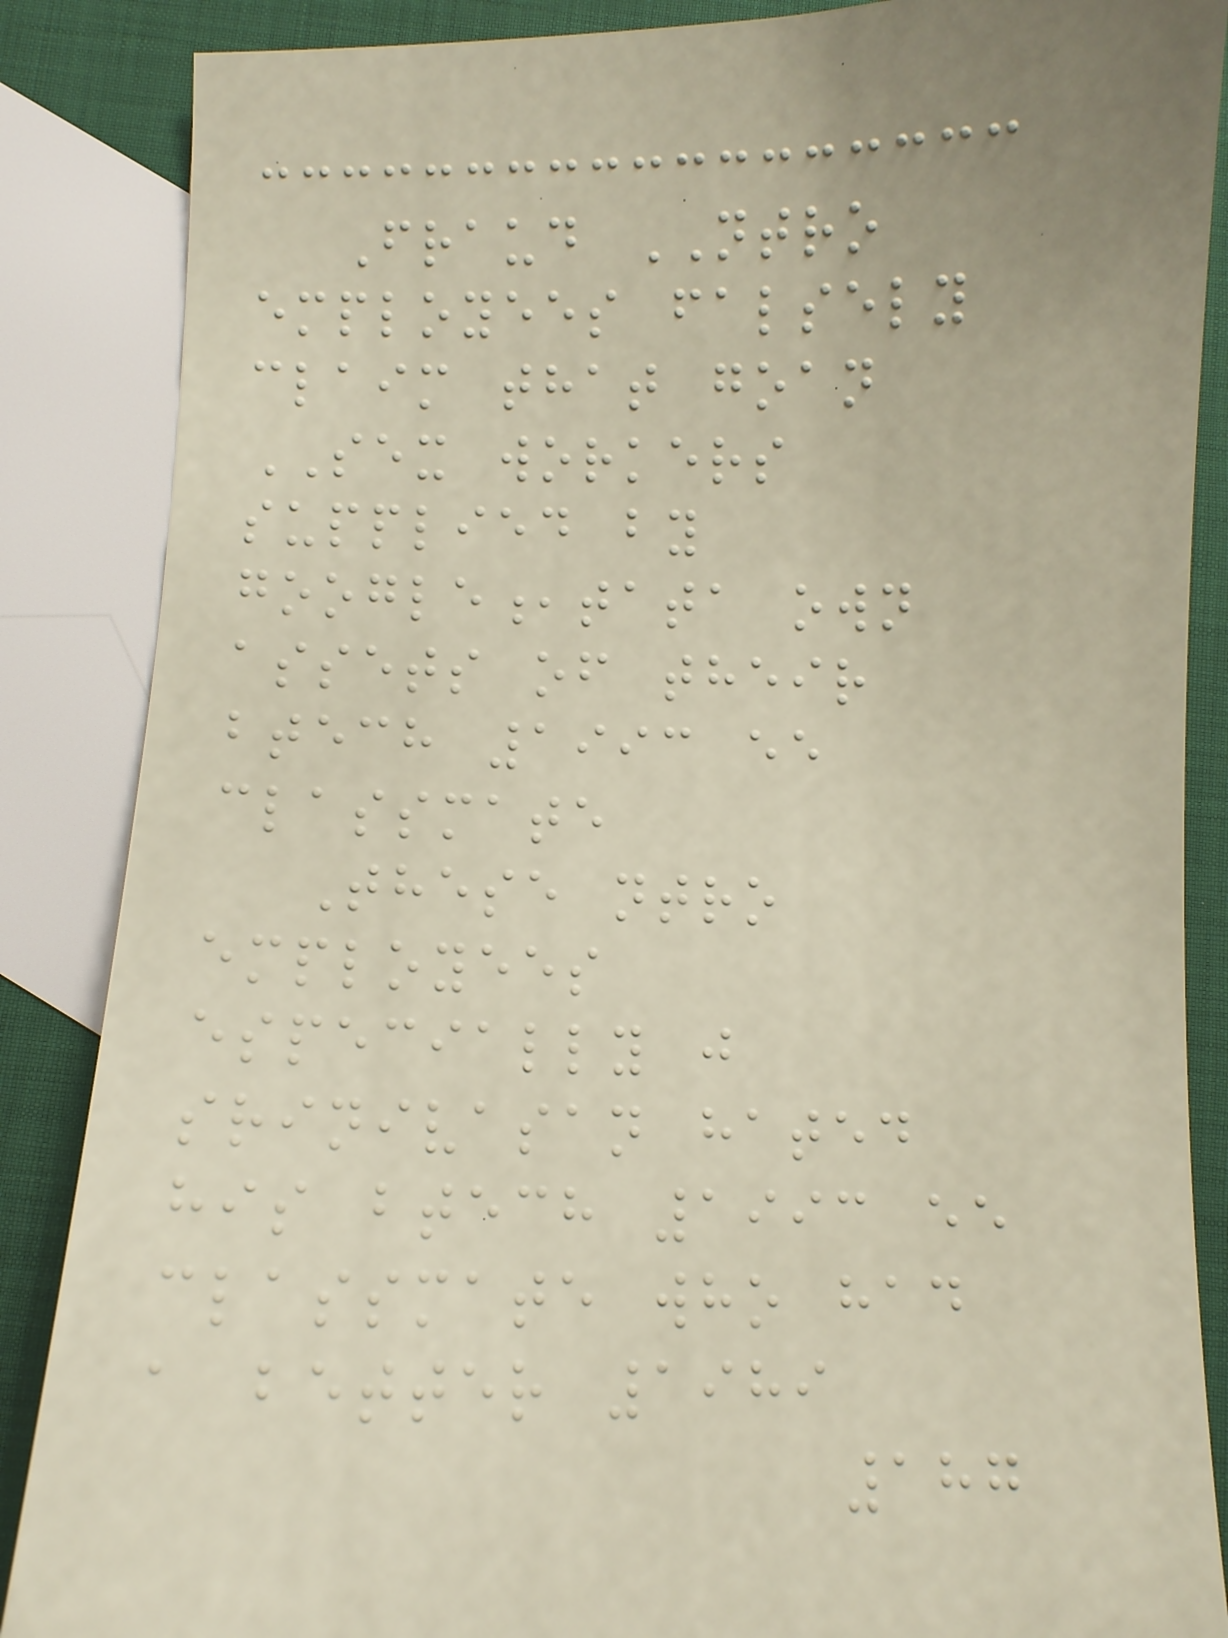Fraud NTRO
employees falsely
claim that goan
SEX workers
supplied by
google,tata own
assets of their
btech 1993 ee
classmate
These ntro
employees
especially j
srinivasan hated
his btech 1993 ee
classmate who had
a better 1989
187
